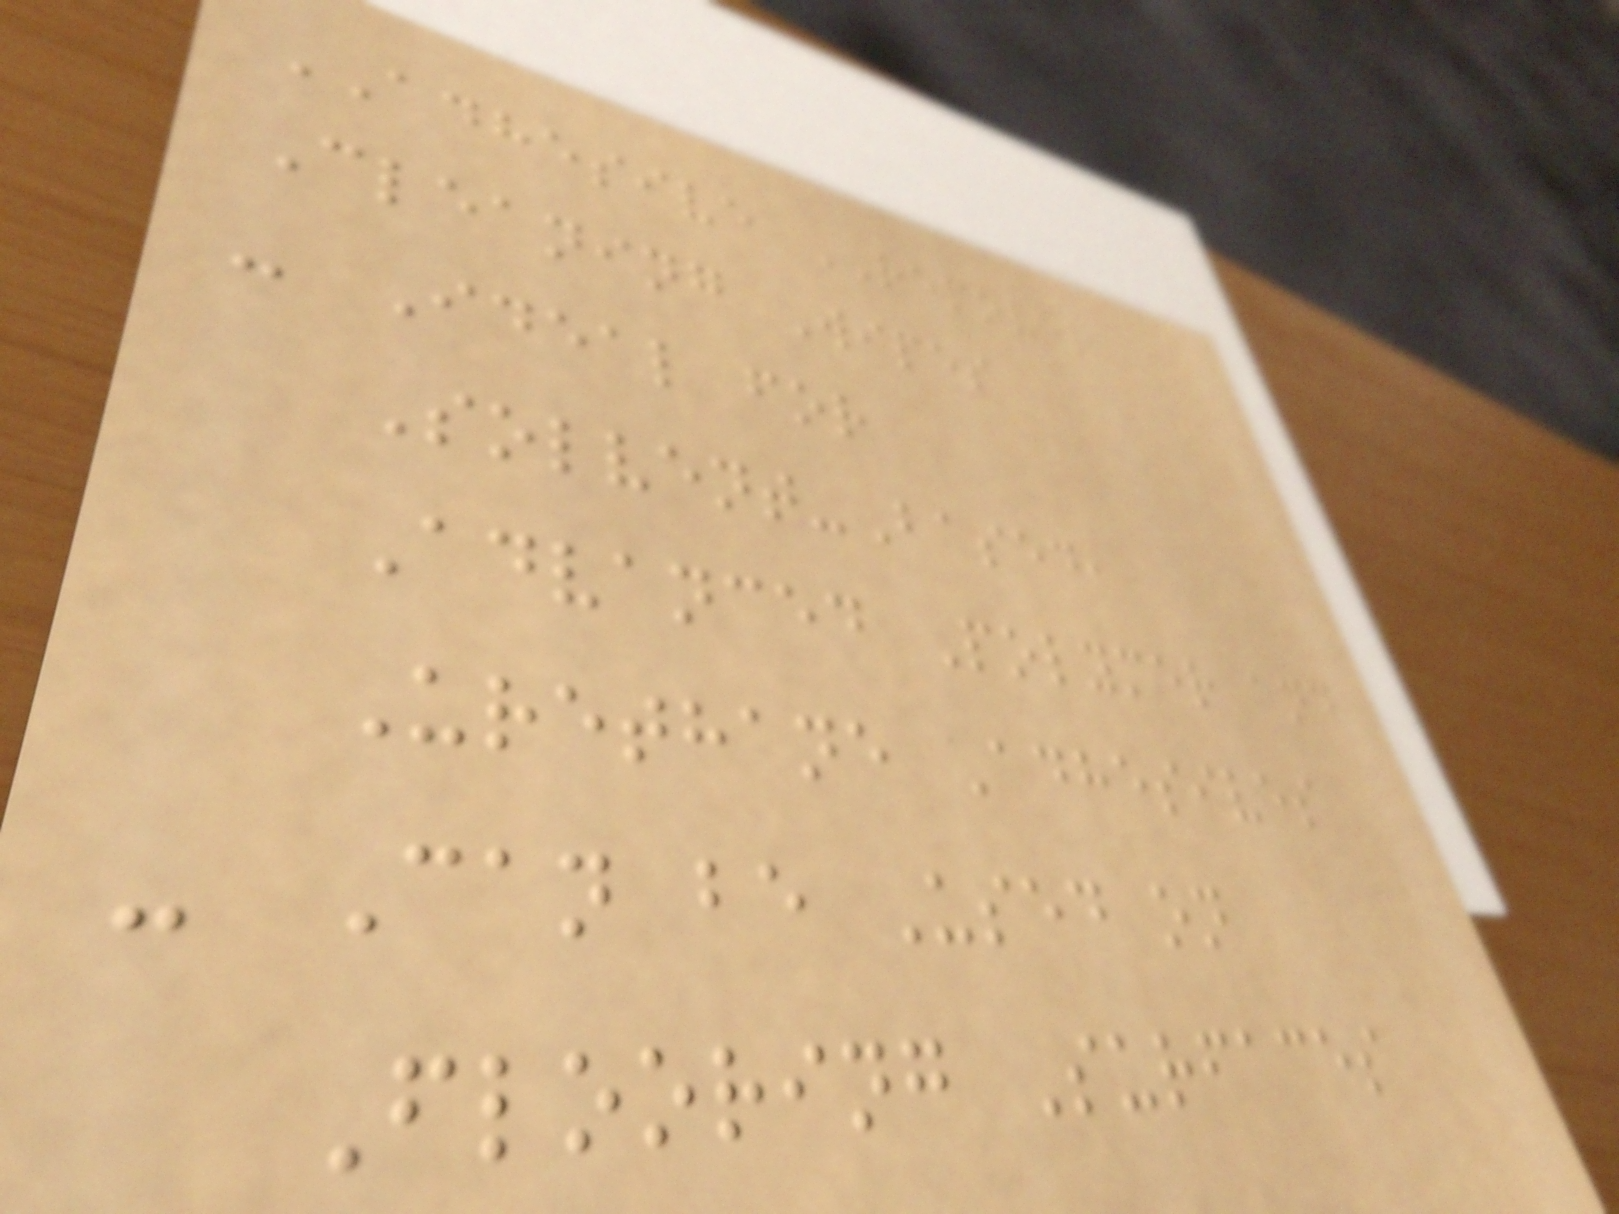ADHESIVE REMOVER
Cleaning Wipes
- Ideal for
Solvent-Based,
Advanced Polymer and
Urethane Adhesives
- Can be Used on
Flooring Surfaces
